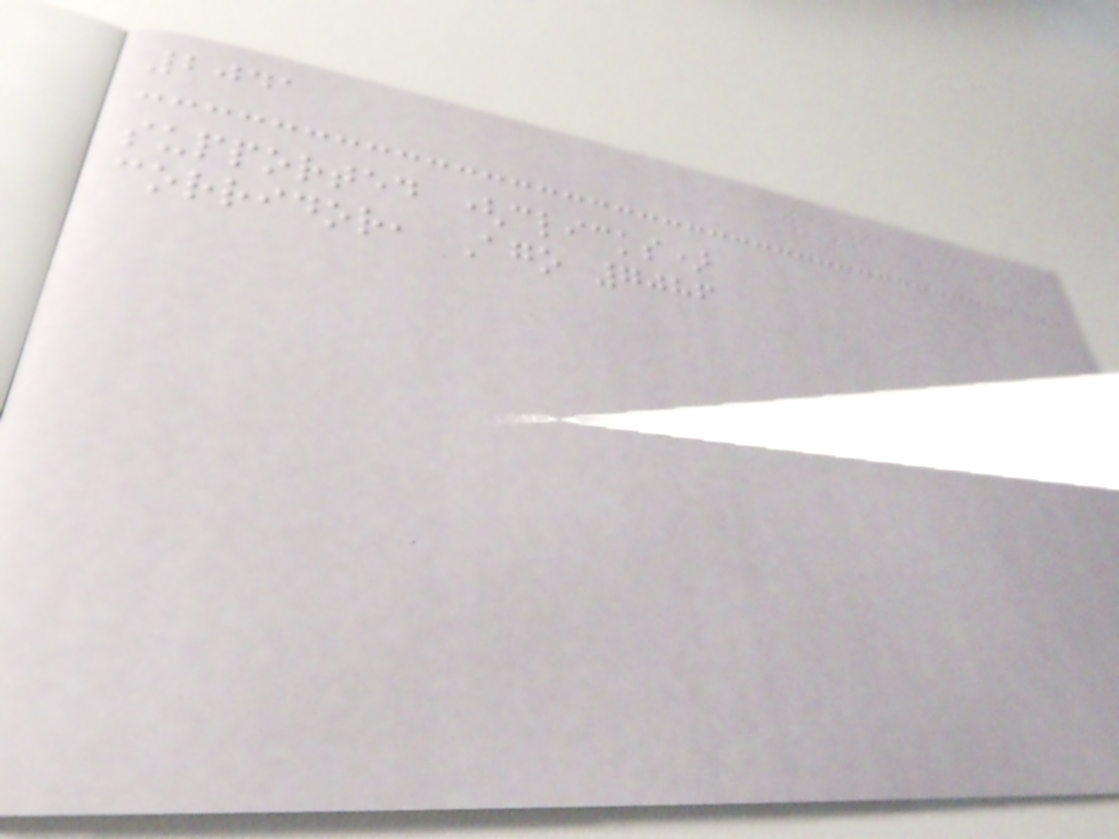2041
supported (clicks)
corridor, Ago 7086
